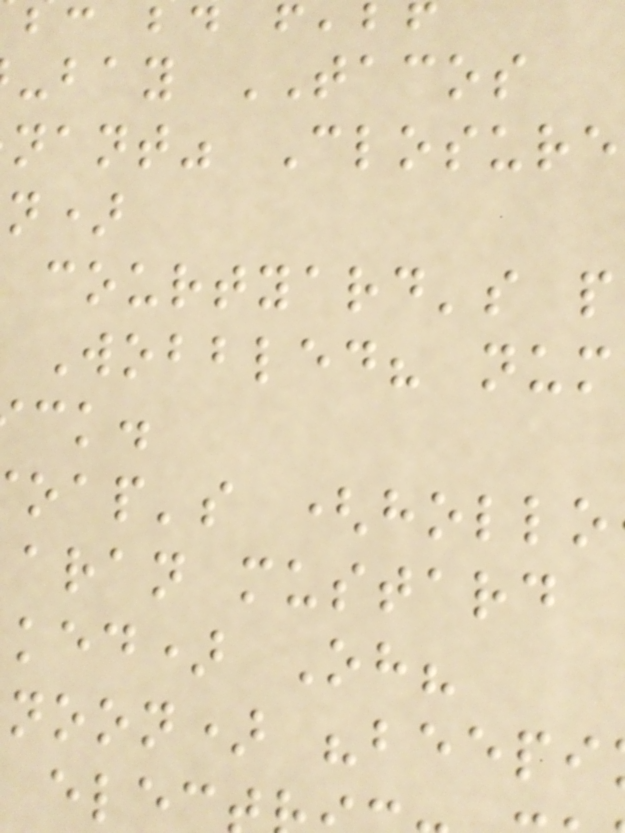-bay TACOS
nant" Closure
courtyard's p
Wobbled? num
oap's (hollo
aran mustard
ked) Oh?
noon) "beepi
